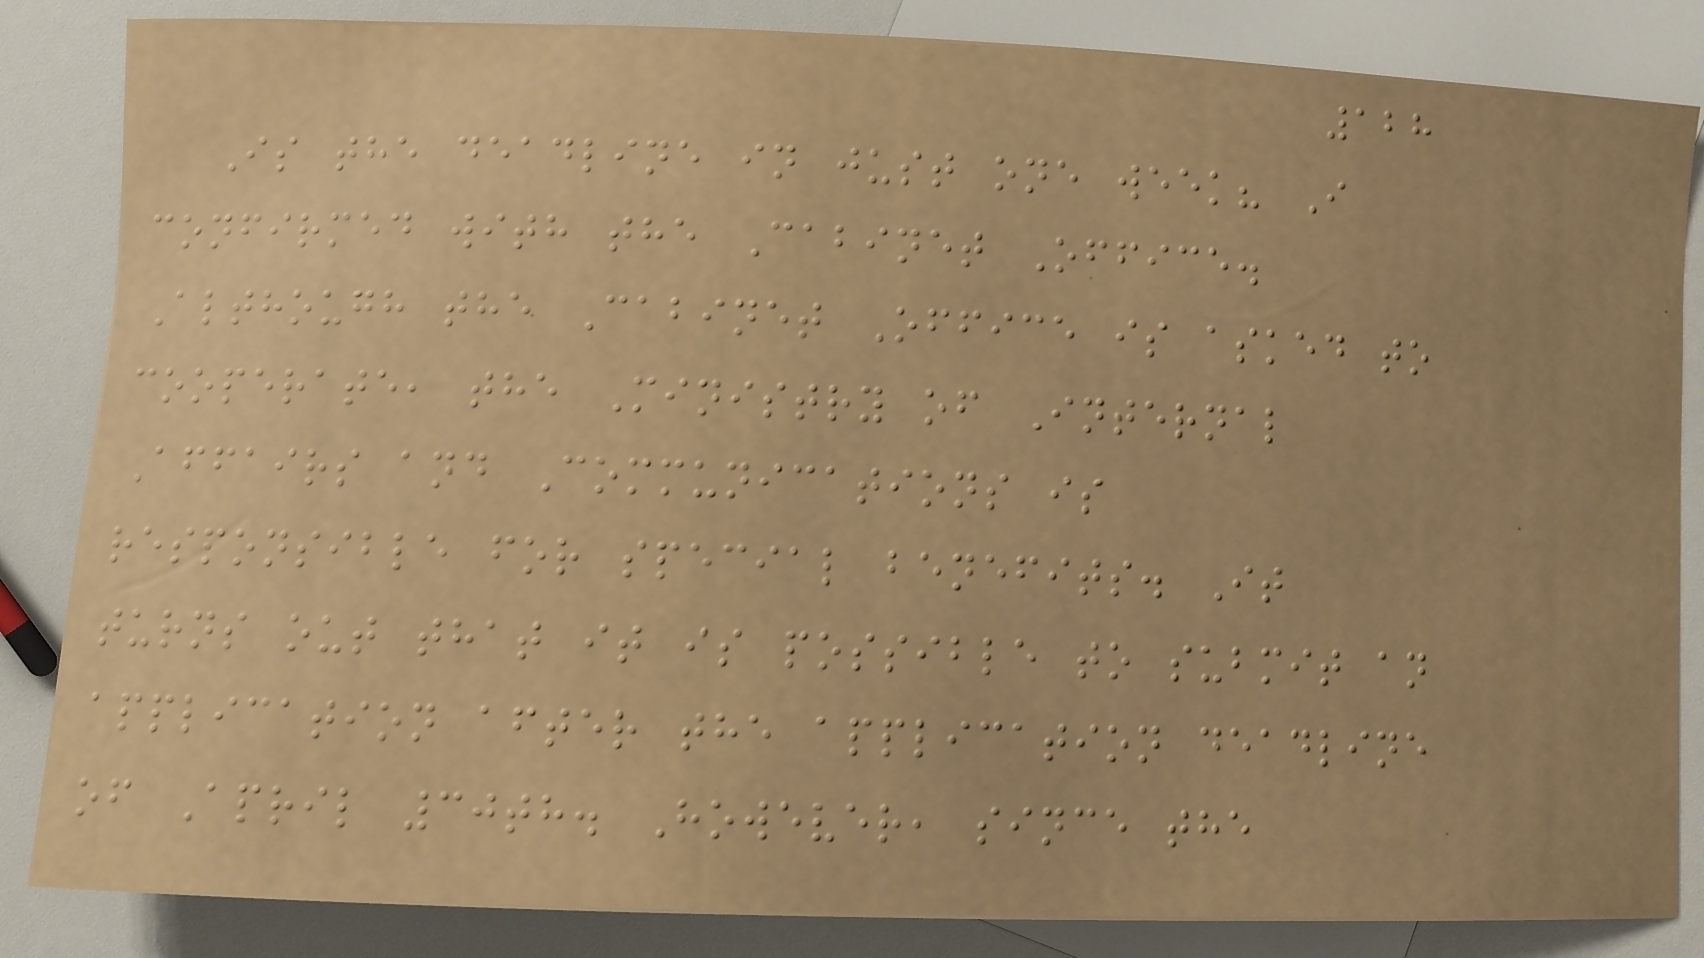128
Is the deadline in just one week? I
confirmed with the Cabinet Office.
Although the Cabinet Office is asked to
cooperate, the Ministry of Internal
Affairs and Communications is
responsible for special benefits. It
turns out that it is possible to submit an
application after the application deadline
of April 30th. However, since the
